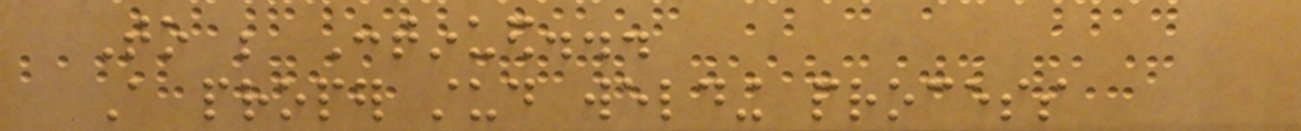To be Continued...
A proper stud welding process
